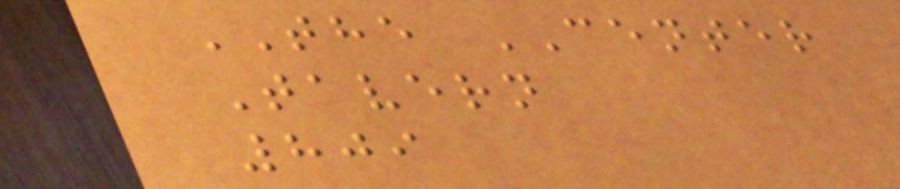THE CENTER
Tavern
809
